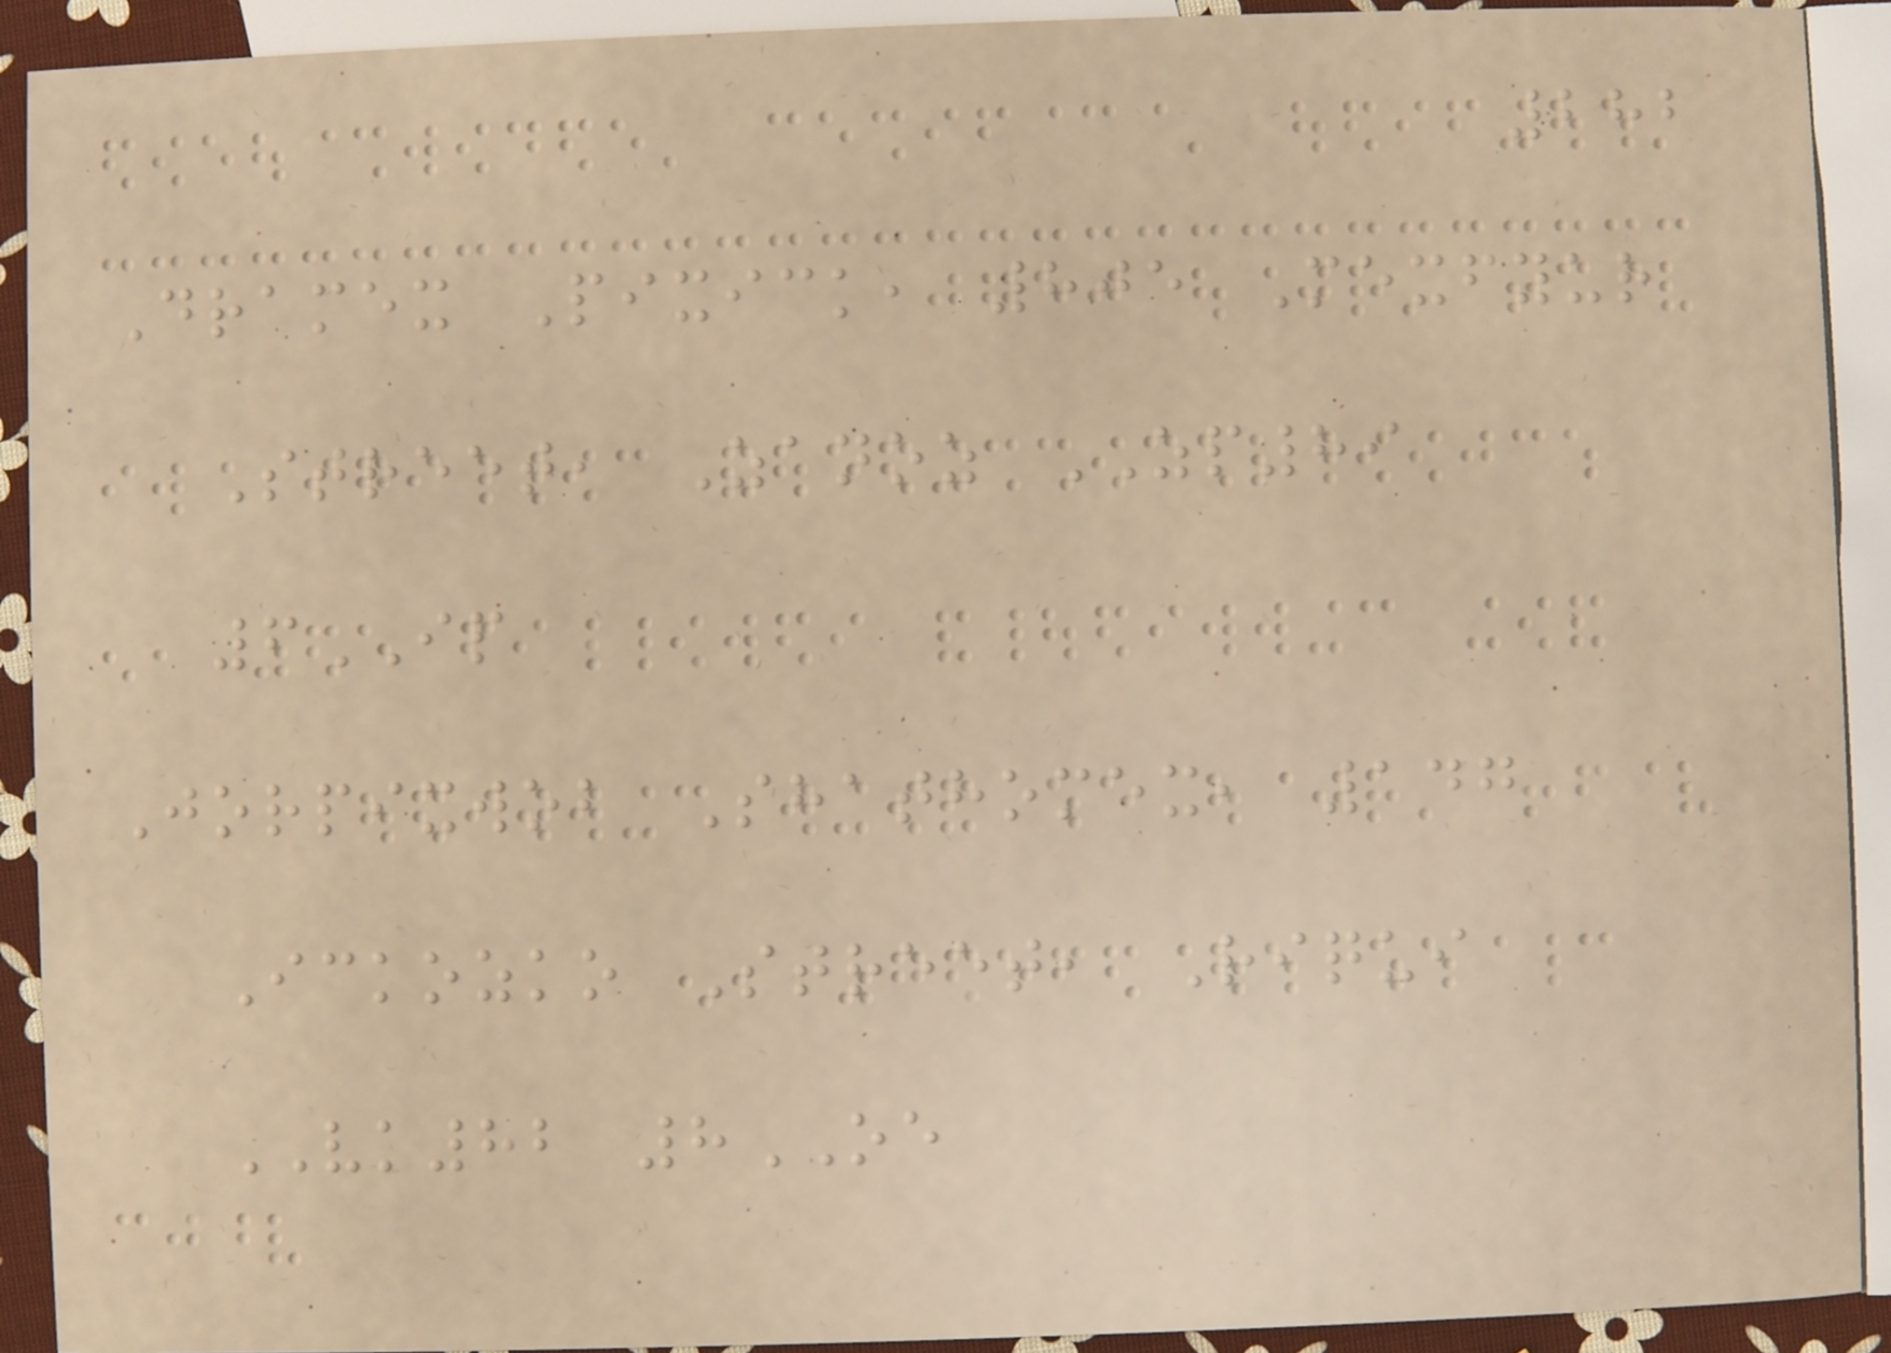282
Dramex Pixick, 805 Mexfyur
Street, Zanoz ZP89
6IP
Jorpixwob Shathomex, 147
Ickozko Street, Riqui
VK82 8OE
